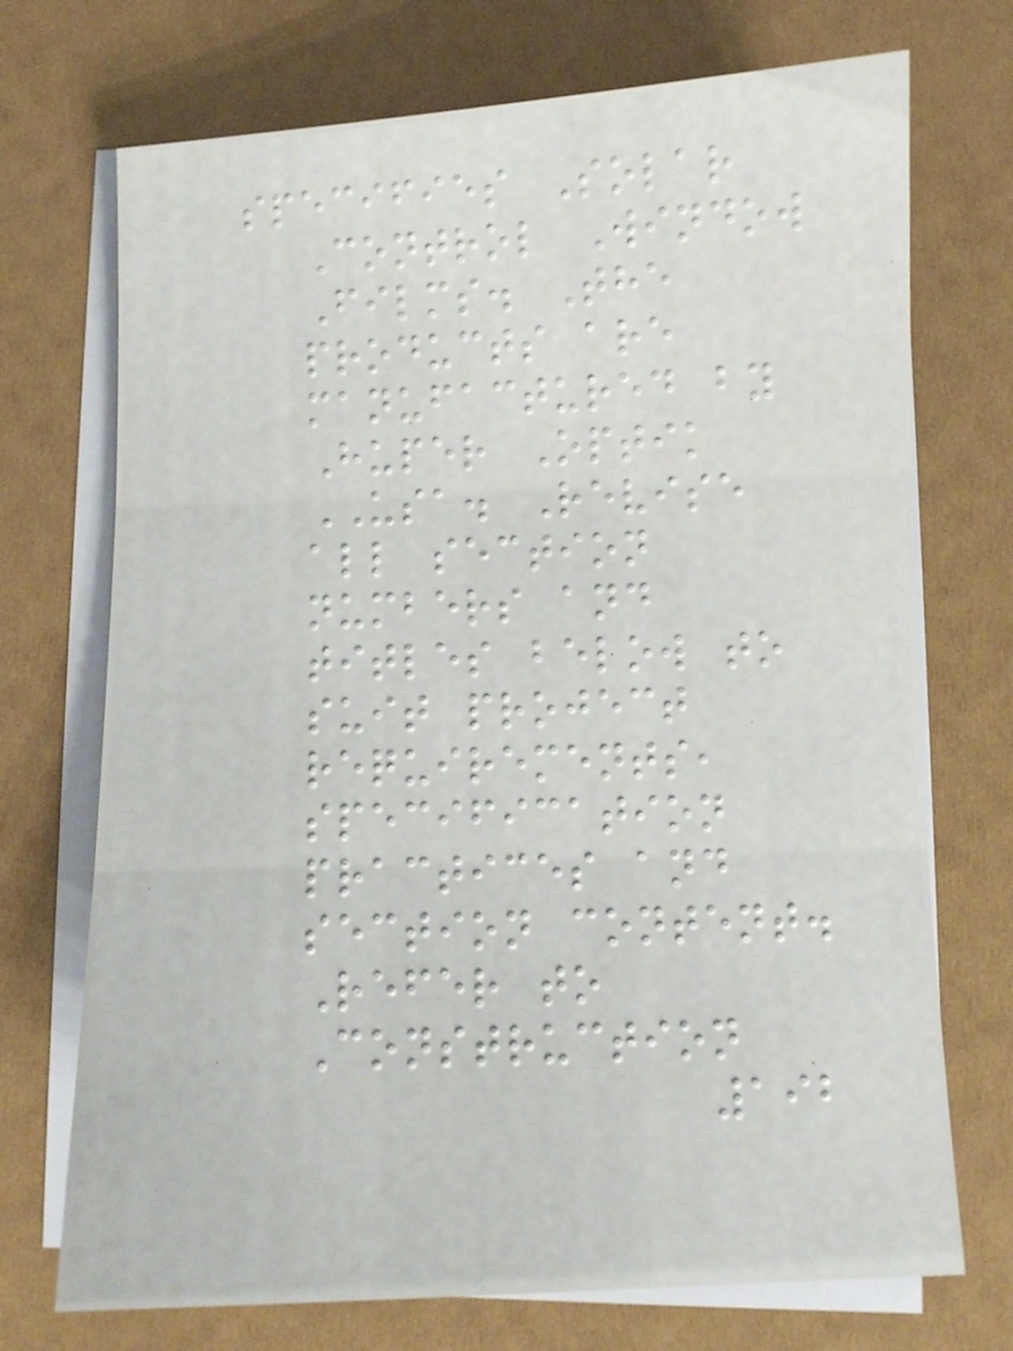specifies Solar
Control Window
Films. The
products are
manufactured by
Huper Optik
USA. Revise
all section
numbers and
titles below to
suit project
requirements,
specification
practices and
section content.
Refer to
Construction
192
